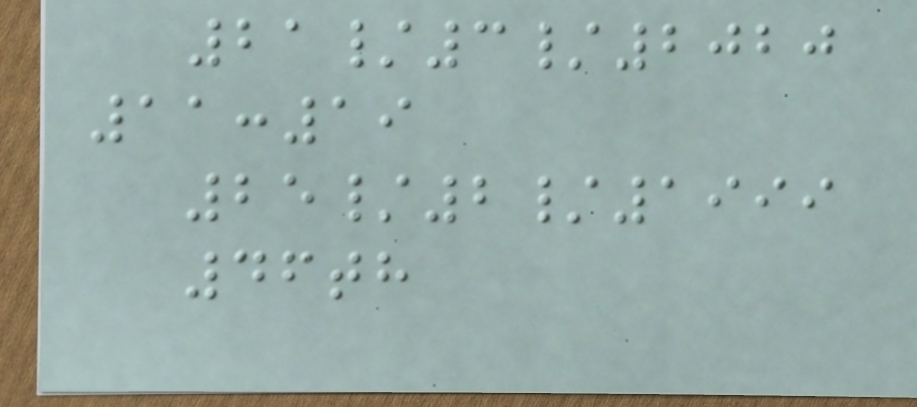21/3/2020
11:19
25/2/1999
46th
